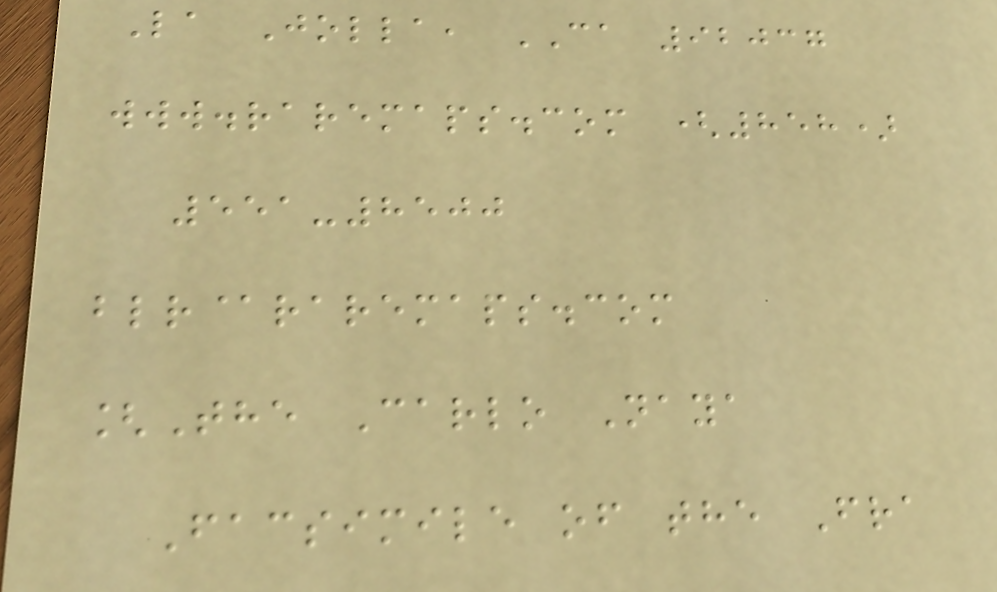La Jolla, CA 92037
www.raremaps.com (858)
551-8500
blr@raremaps.com
[The Carlo Naya
Facsimile of the Fra
